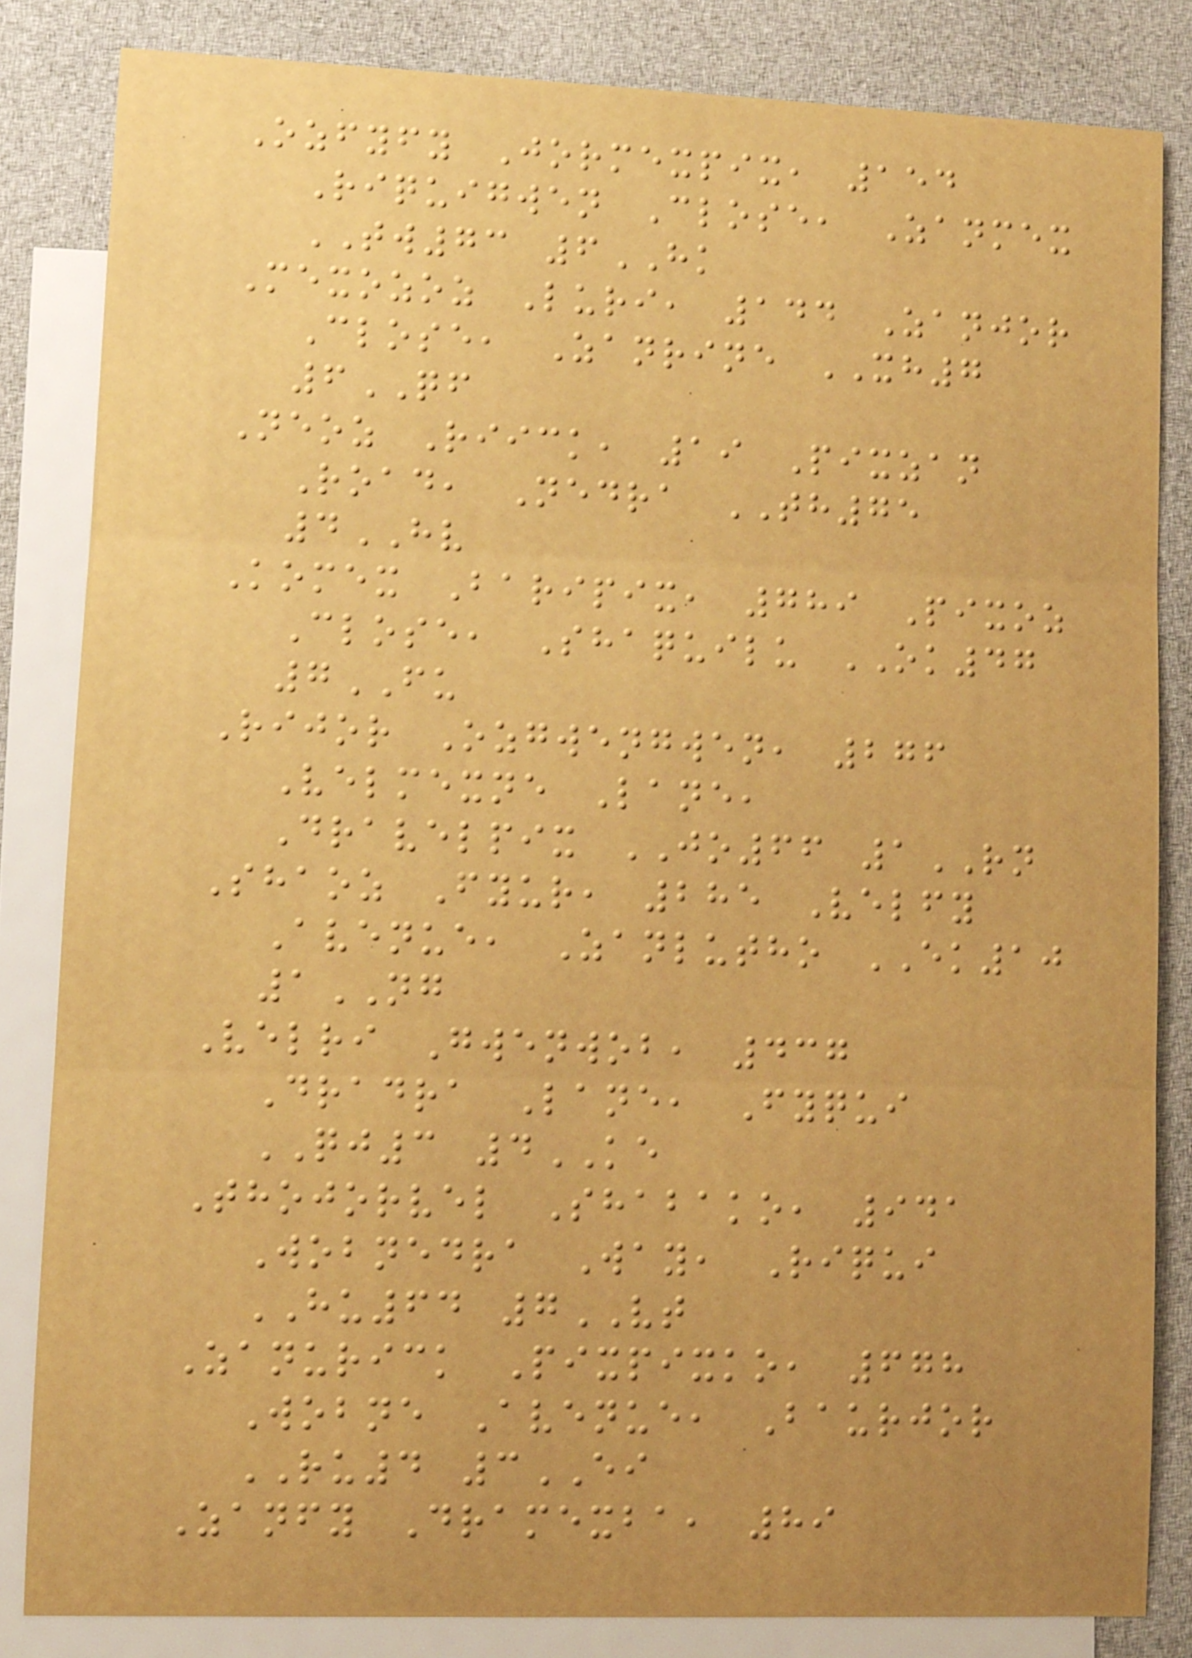Ozfyfy Jormexpix, 154
Riquigwen Close, Zanmex
TW73 6HK
Mexozoz Luri, 144 Zanjor
Close, Zanrine XH7
6QF
Neoz Riick, 19 Pixzan
Road, Nedra TH75
4HV
Komex Baripix, 789 Pixoz
Close, Shaquilu OK47
7FU
Rijor Ozgwengwen, 276
Velmexne Lane,
Dravelpix JO66 1RN
Shaoz Fyur, 285 Velfy
Avenue, Zanlutho EK10
1NG
Velri Gwenwob, 437
Dradra Lane, Fyqui
QJ3 4KE
Thojorvel Shabako, 941
Wobnedra Way, Riqui
HU64 7VT
Zanurick Pixpixko, 678
Wobne Avenue, Baurjor
RU4 3EI
Zanfy Dramexba, 89
